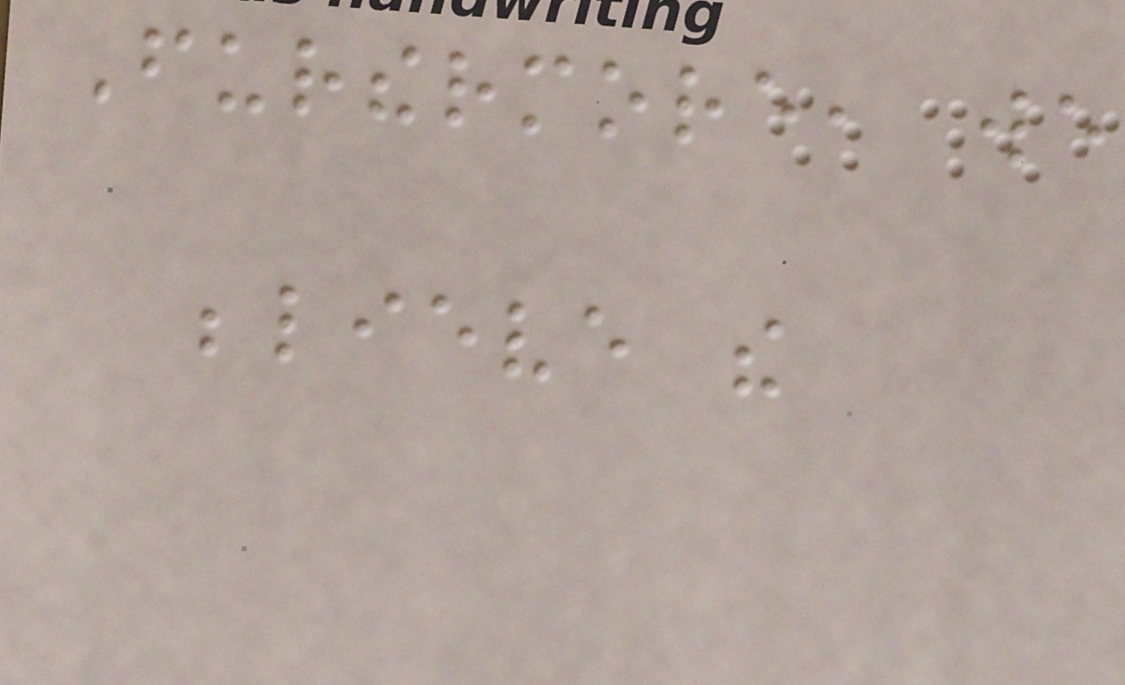Furthermore, we
believe the
